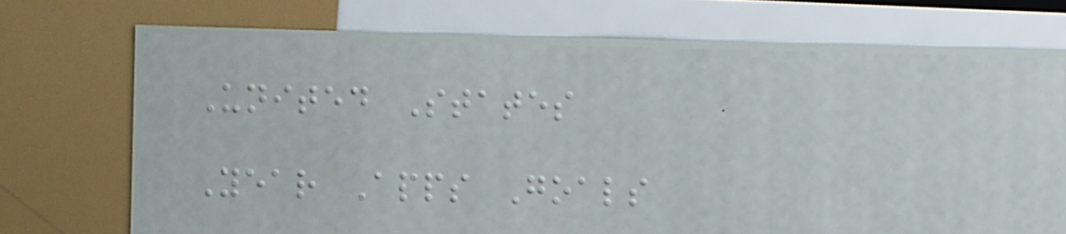United States
Year Apps Goals
